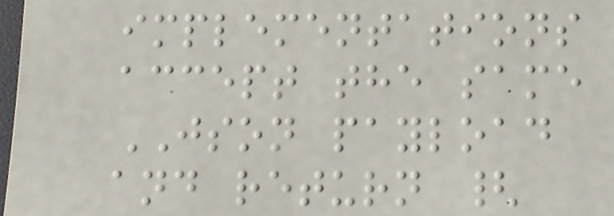implementations
accept the same
JSON payload
and return {
